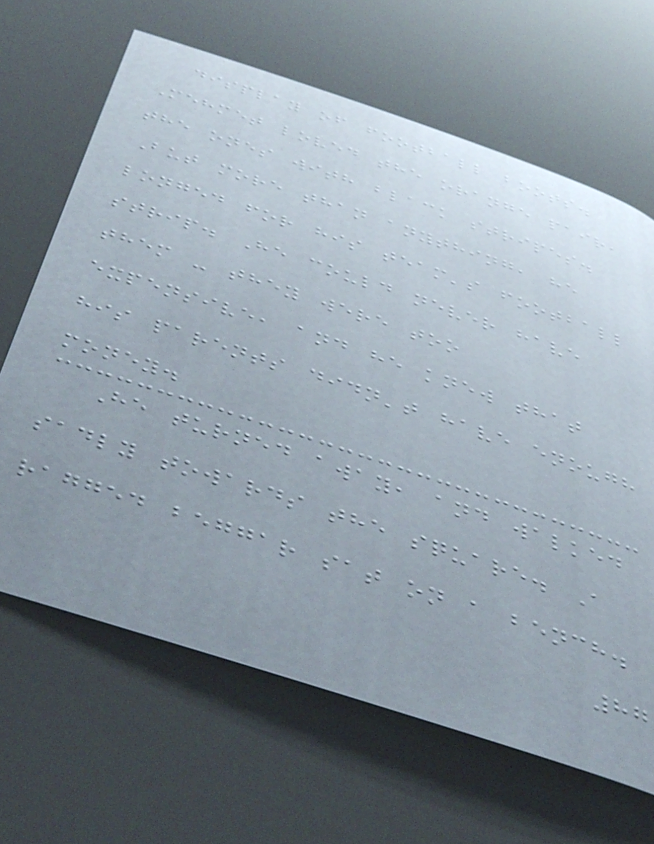display of football boots.
Mehmet loved the orange pair,
the ones with black stripes.
But more than anything, he
longed for his team's football
strip. He could never have
them - they were too
expensive, and he knew that
his parents didn't have enough
money.
He turned away, and walked
sadly towards the square. A
ragged beggar sat on a bench.
87
